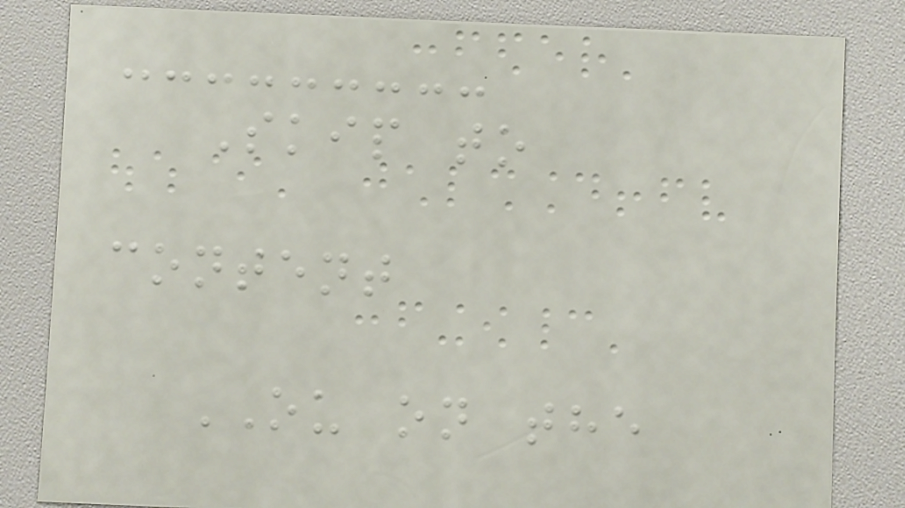Skip to
content
OU on the
